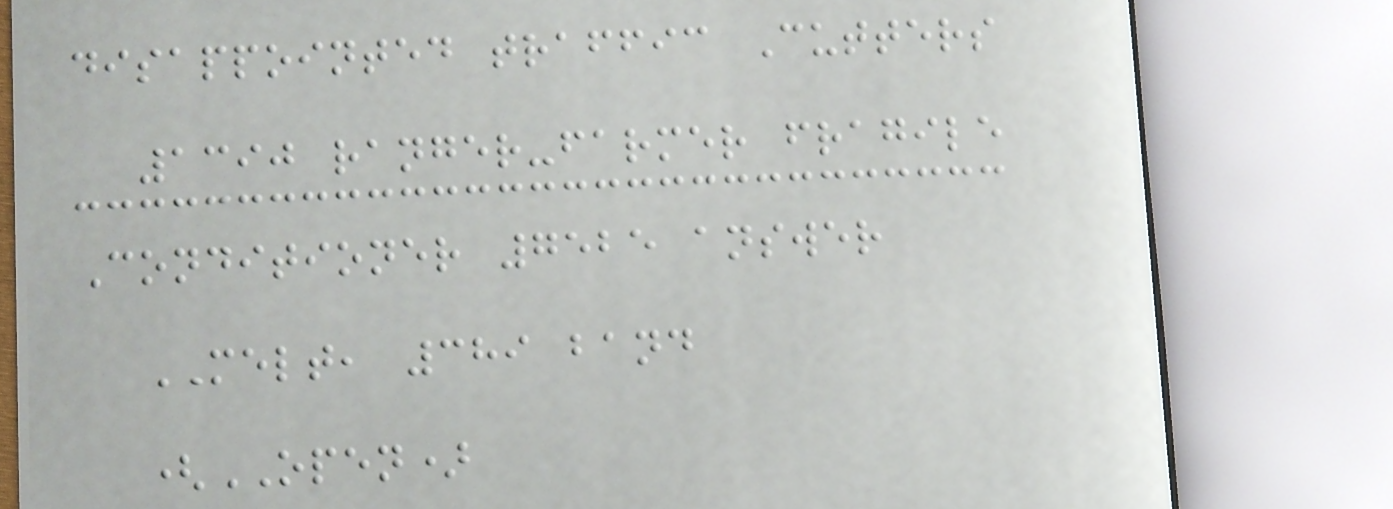disappointed traffic Cutters
1390 ranger-farmer fragile
Conditioner 7525 answer
MELT, 389 band
(OPEN)
